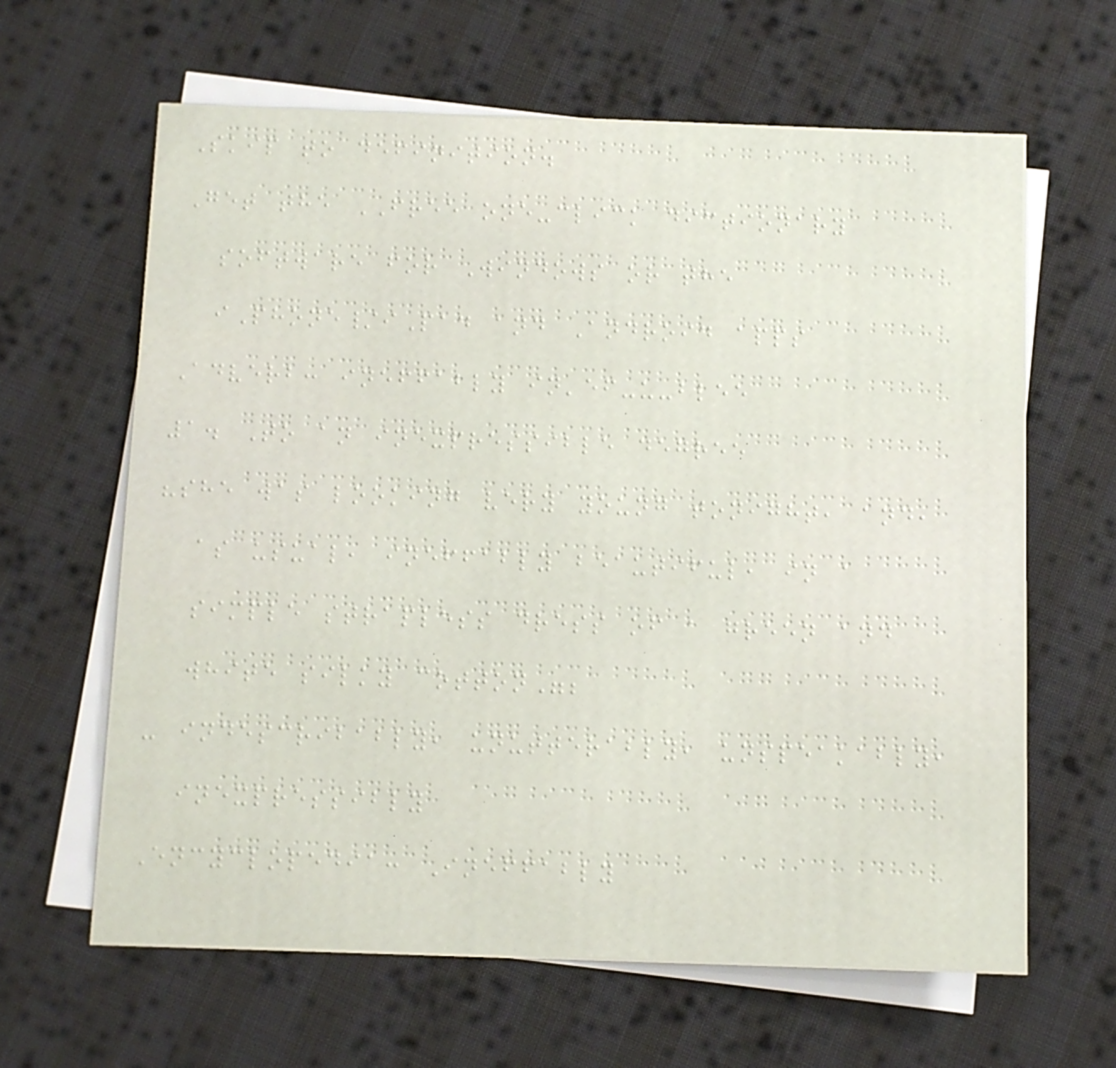Skip to definition.
Get the FREE one-click dictionary
software for Windows or the
iPhone/iPad and Android apps
Adverb: ineffably in'ef-u-blee
1. To an inexpressible degree
"she was looking very young tonight, and,
as usual, ineffably beautiful, in a
simple strapless dress of a green and
white silky cotton";
- indescribably, unutterably, unspeakably,
inexpressibly
Encyclopedia: Ineffably
